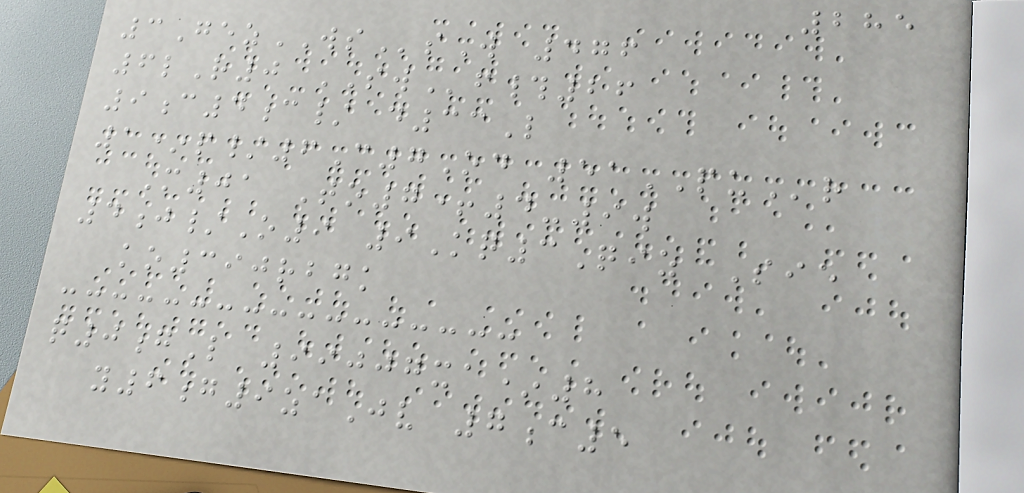285
3GezWSsW 476
6lR0 SWf#26
9c4c/ d33L
1*p/6C7Od 51PUr
M01 To7+4-9w
4j/O9 9Kq3Qiz Sie
ko390rbgk
q0gL 99007xa*8
y6g9zaJv 7c5
